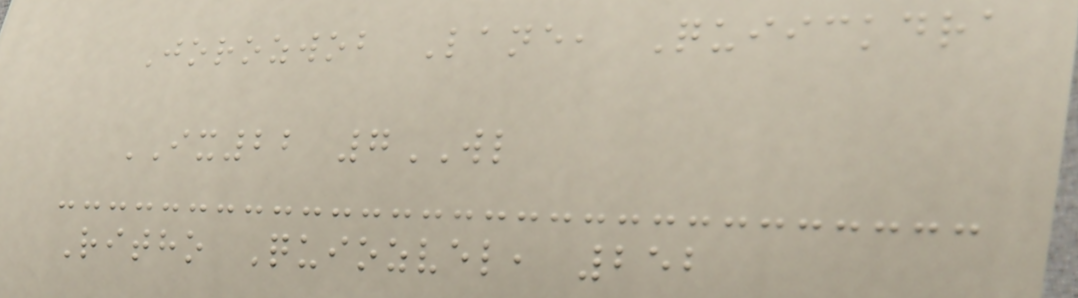Jorozwob Lane, Quiickdra
IX22 7WL
Ritho Quiozvel, 252
